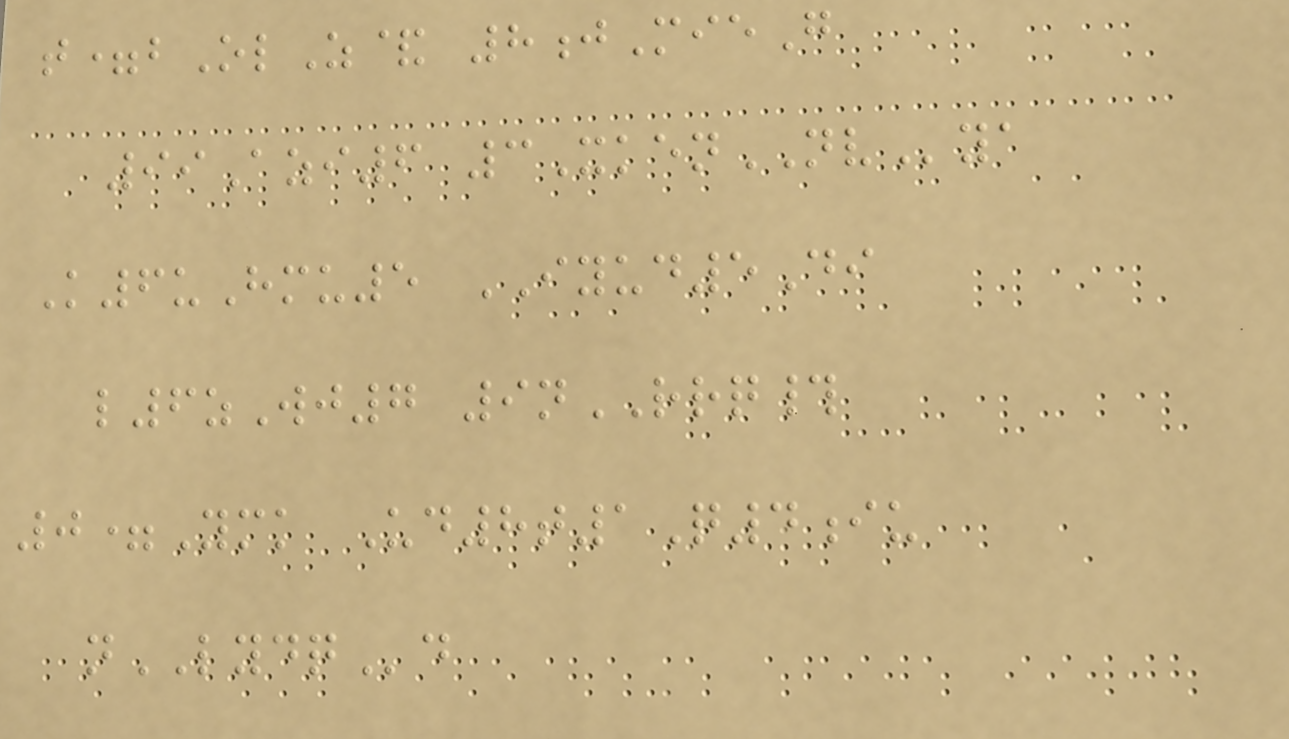t=bOlZ& 8jMieG
99Azi6 3XkenNVya
K6uHmu5 IYUD5Di
l6zWj7 9nRRQ#
0=Ymk Ud8t1Q4iu
nLYDQd
